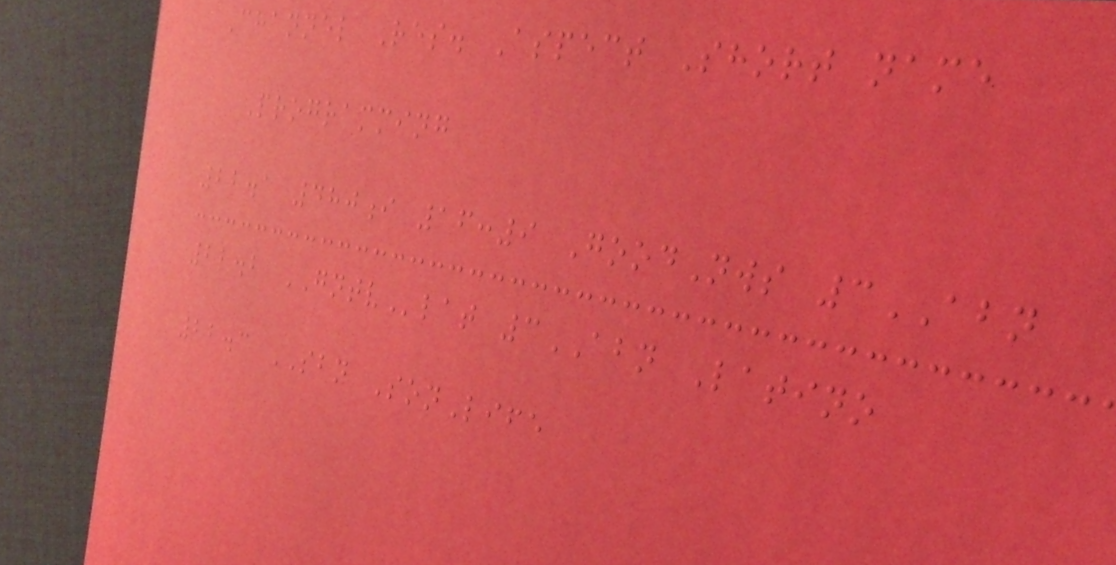Channel Res. Aspect Short name
Programming
22.1 480i 16:9 GoodNws 3ABN
22.2 GNTVlat 3ABN Latino
22.3 SBN SonLife
